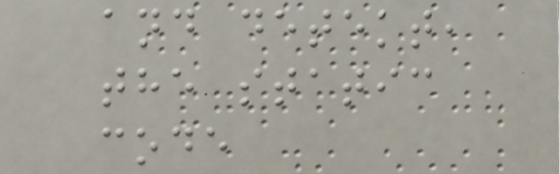and detekt,
the static
code
